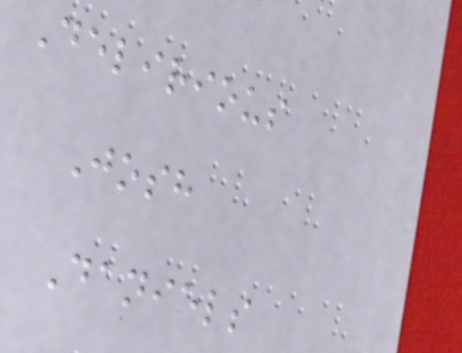Delirious
Josh
Daniels
